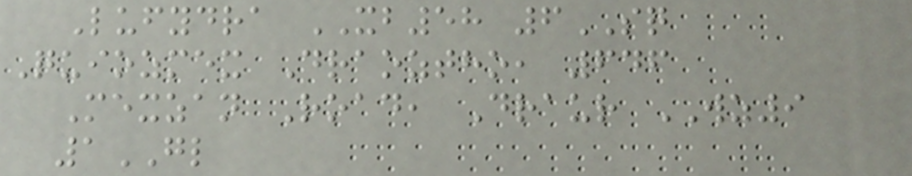Lufydra XB58 6SQ
Quiozmex Draoztho, 646
Mexzan Road, Draur WZ9
1GL
